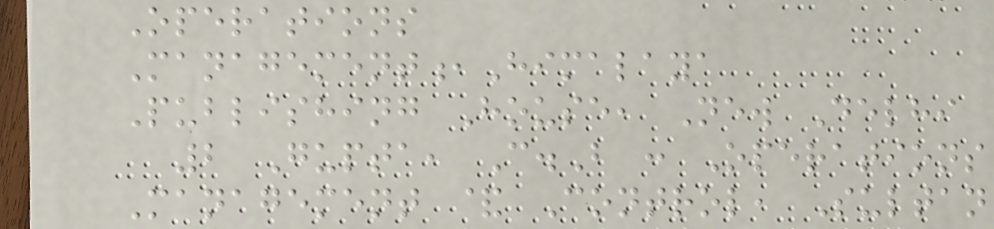Operations
Management,Himalaya
Publishing House, New Delhi
2 Gupta, C.B : Operations
Management & Control, Sultan
